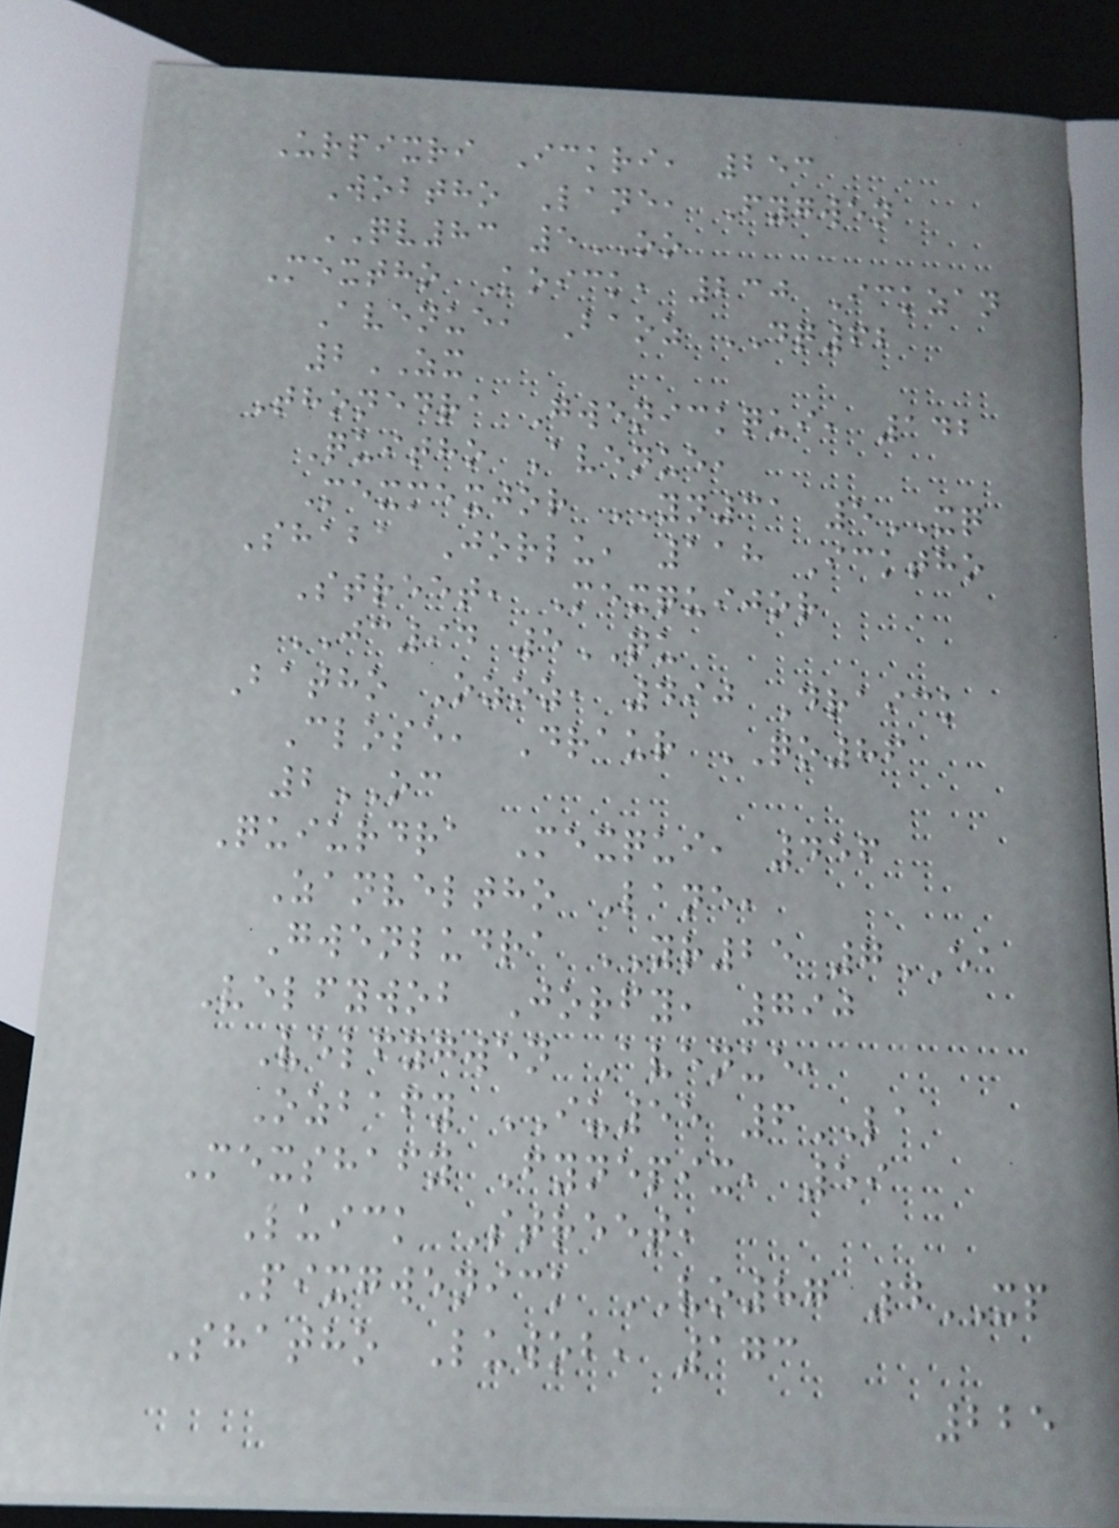Urpixri Ickri, 253
Wobtho Lane, Fygwen
QV83 5OO
Mextho Koick, 230 Ickzan
Avenue, Baoz DQ62
2ZX
Thonedra Gwenickqui, 142
Quitho Avenue,
Mexmexjor YN31 5XQ
Shaba Jorlu, 118 Icktho
Street, Mexquijor
JC94 5QU
Batho Ozoz, 490 Draick
Close, Draur QO86
2OC
Quiurdra Mexqui, 456
Zanveltho Lane,
Gwenludra YR25 7EA
Velfywob Jorfy, 790
Velfygwen Avenue,
Ozbafy IU55 6LA
Mexshafy Fynepix, 59
Luick Street,
Pixgwenick VO87 4XP
Shatho Luwob, 173
225
